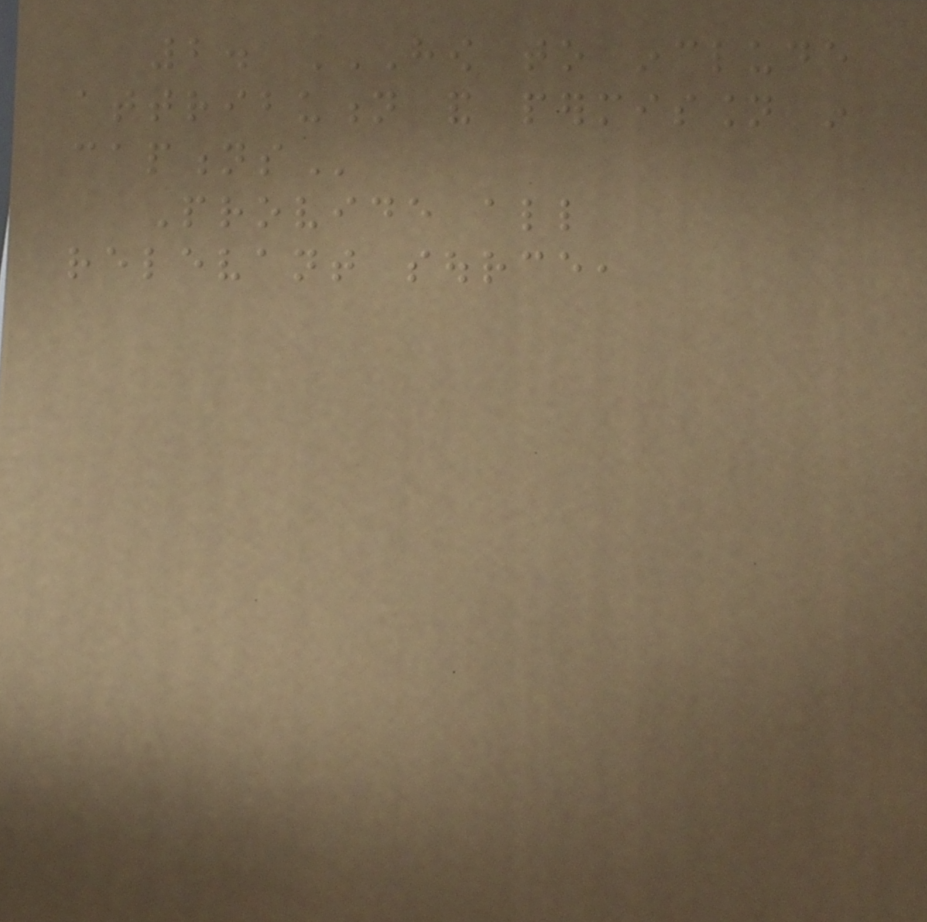2. HOW TO INCLUDE
ATTRIBUTION AND PERMISSION IN
CAPTIONS
Provide all
relevant source,
